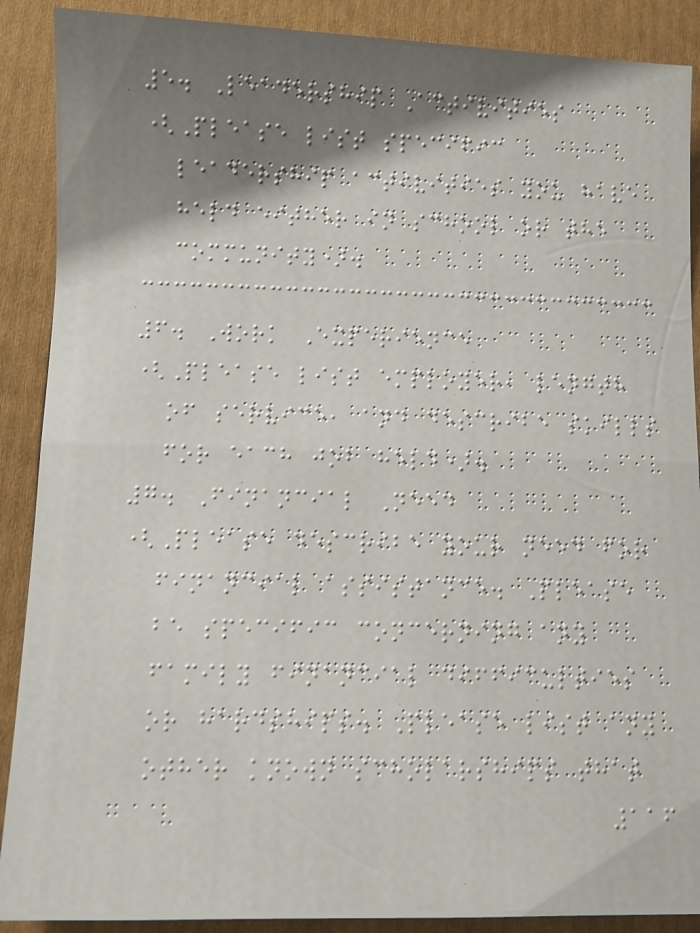5. Leadership Activities
(Please list specific
leadership activities you have
held either in school or the
community).
6. Work Experience
(Please list employer, length
of service, and describe skills
for each job held).
7. Financial Need
(Please describe your need for
financial assistance. Please
be specific concerning any
family financial difficulties
or hardships. Please list any
other known scholarships that
116
